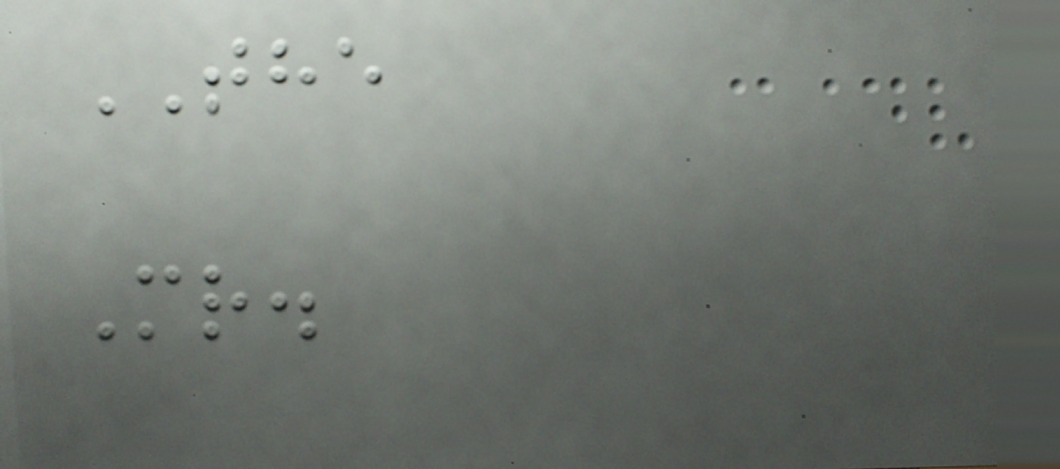THE
Mr.
